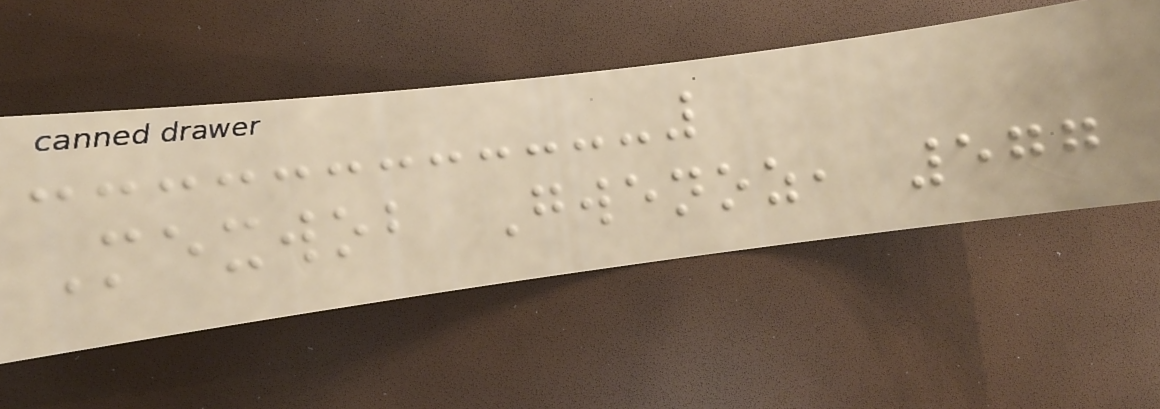Mexwob Gwenoz, 577
